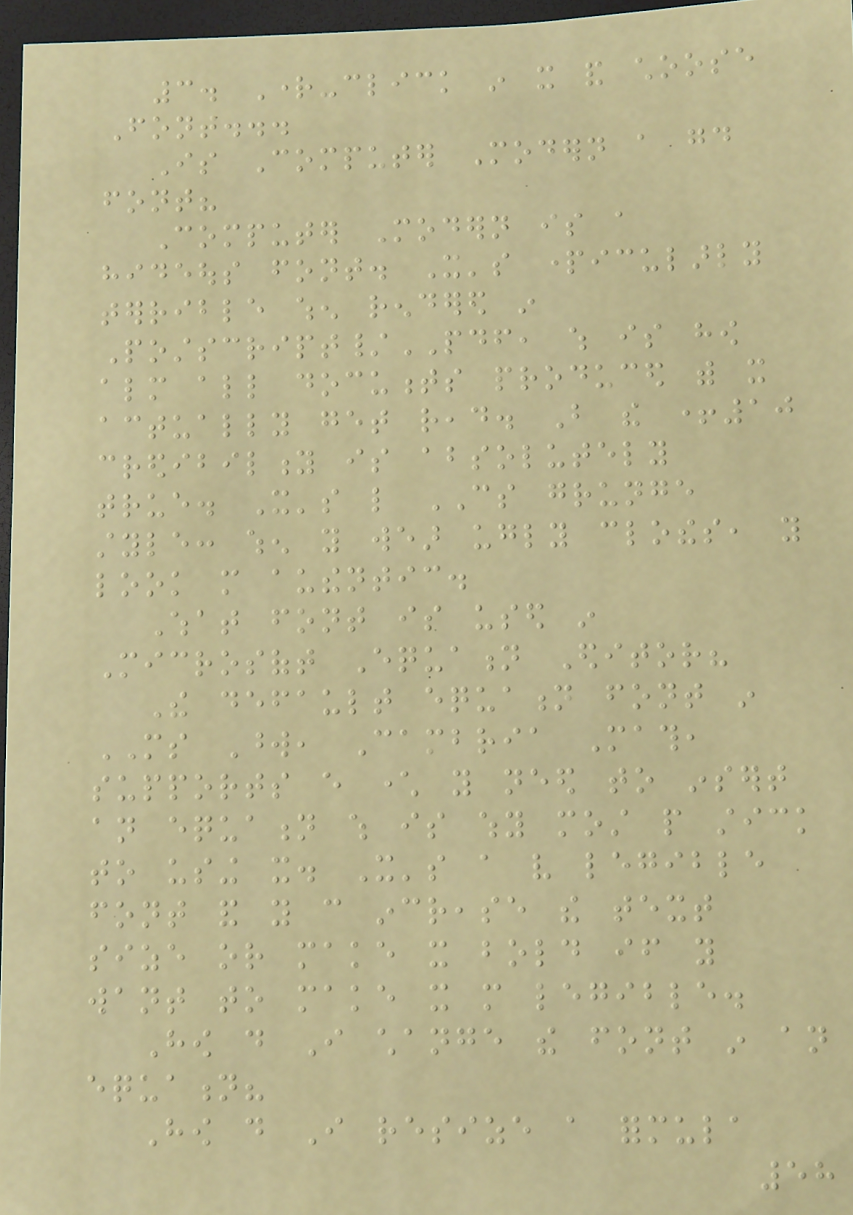3. Right-click in it and choose
Font...
Is Computer Modern a good
font?
Computer Modern is a
hideous font. It's particularly
terrible when rendered in
Postscript/PDF, which is how
almost all documents produced with it
actually get read. But the +10
credibility is absolutely
true. It's like CS grunge
style: when you wear ugly clothes, you
look more authentic.
What font is used in
Microsoft Equation Editor?
The default equation font in
MS Word, Cambria Math,
supports every character you need to insert
an equation which is why most people stick
to using it. It's a very legible
font and you can increase the text
size or make it bold if you
want to make it more legible.
How do I change the font in an
equation?
How do I resize a formula
58
